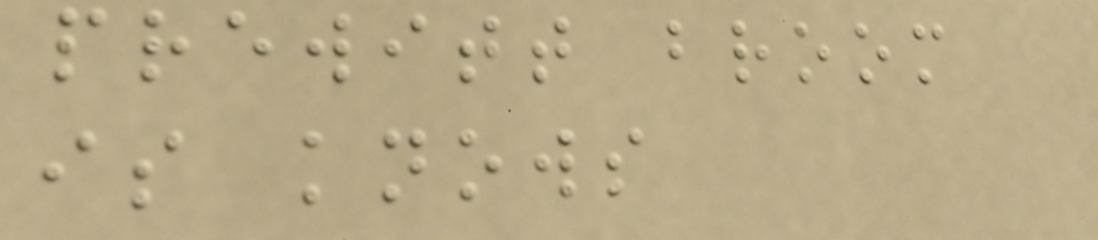prewitt broom
is knows
